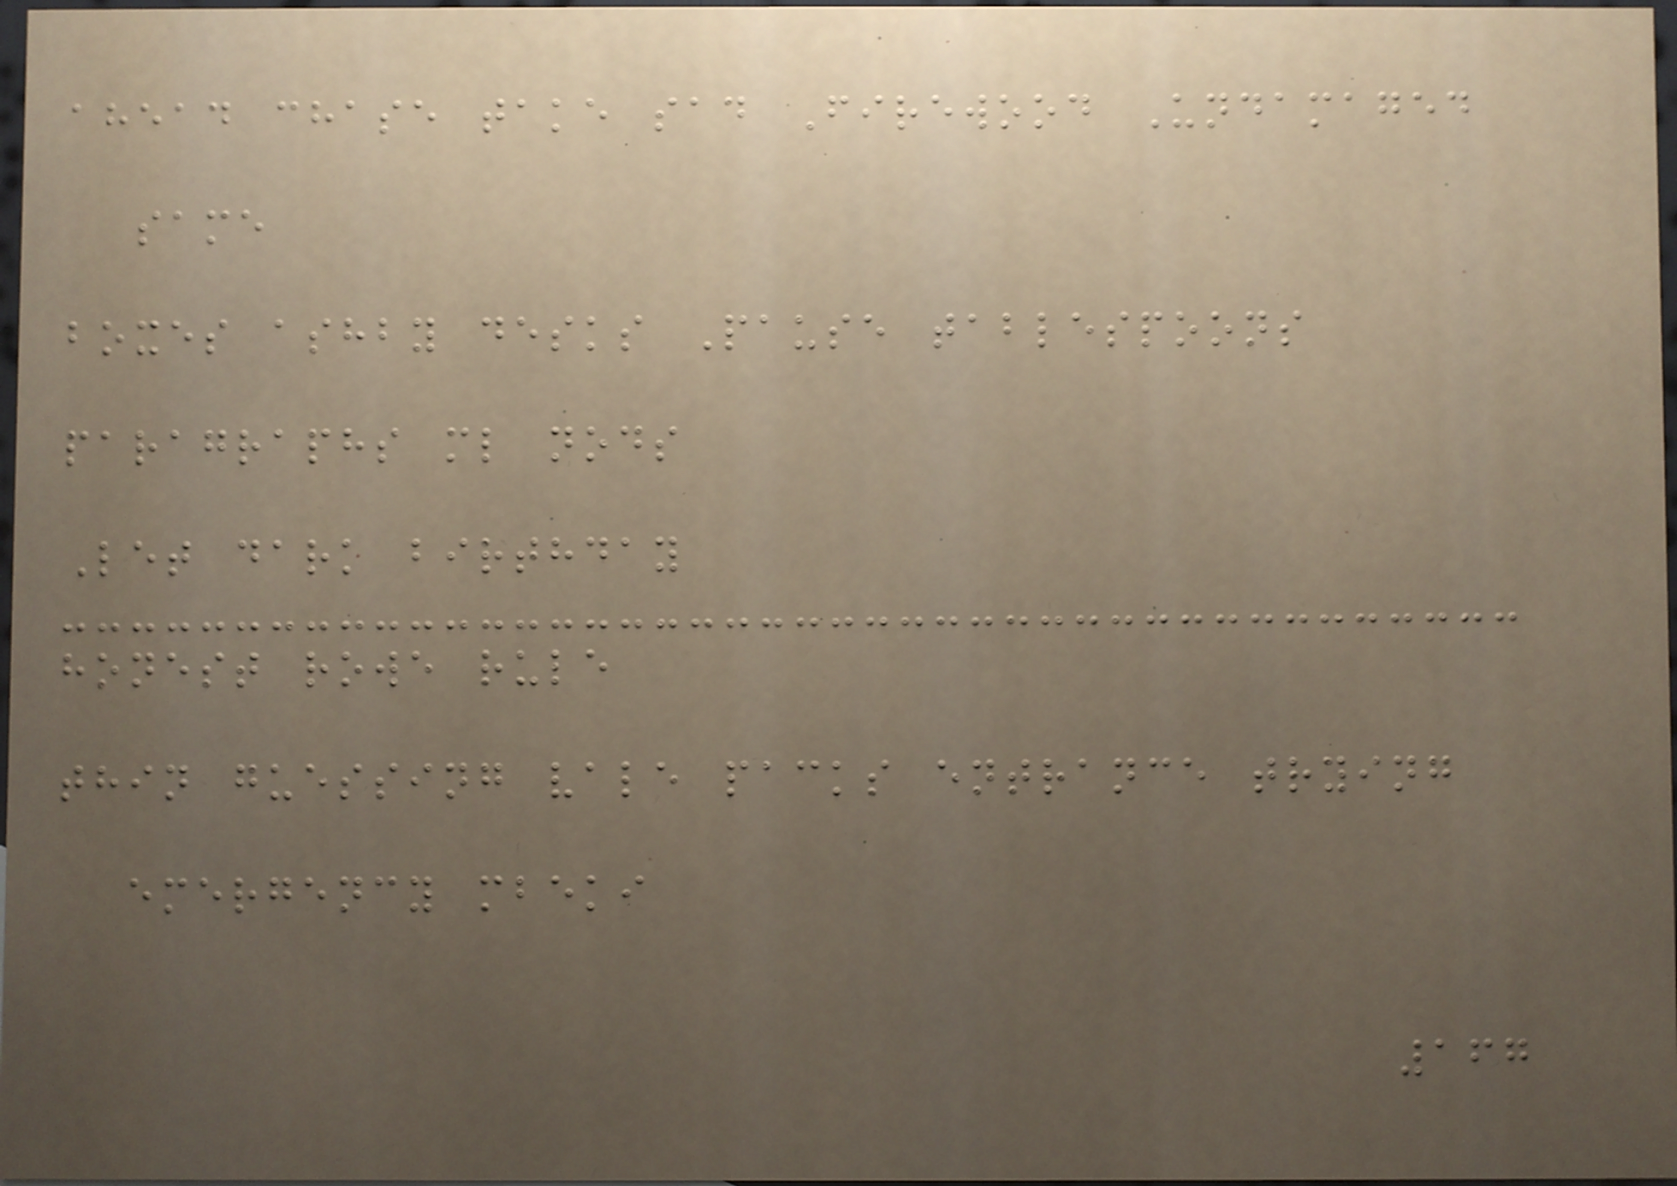ahead chase take sad Firewood Undamaged
same
boxes ashby desks Pause tablespoons
paragraphs ml nods
Let dark birthday
honest rowe rule
thin guessing vale packs entrance trying
emergency mbeki
167
